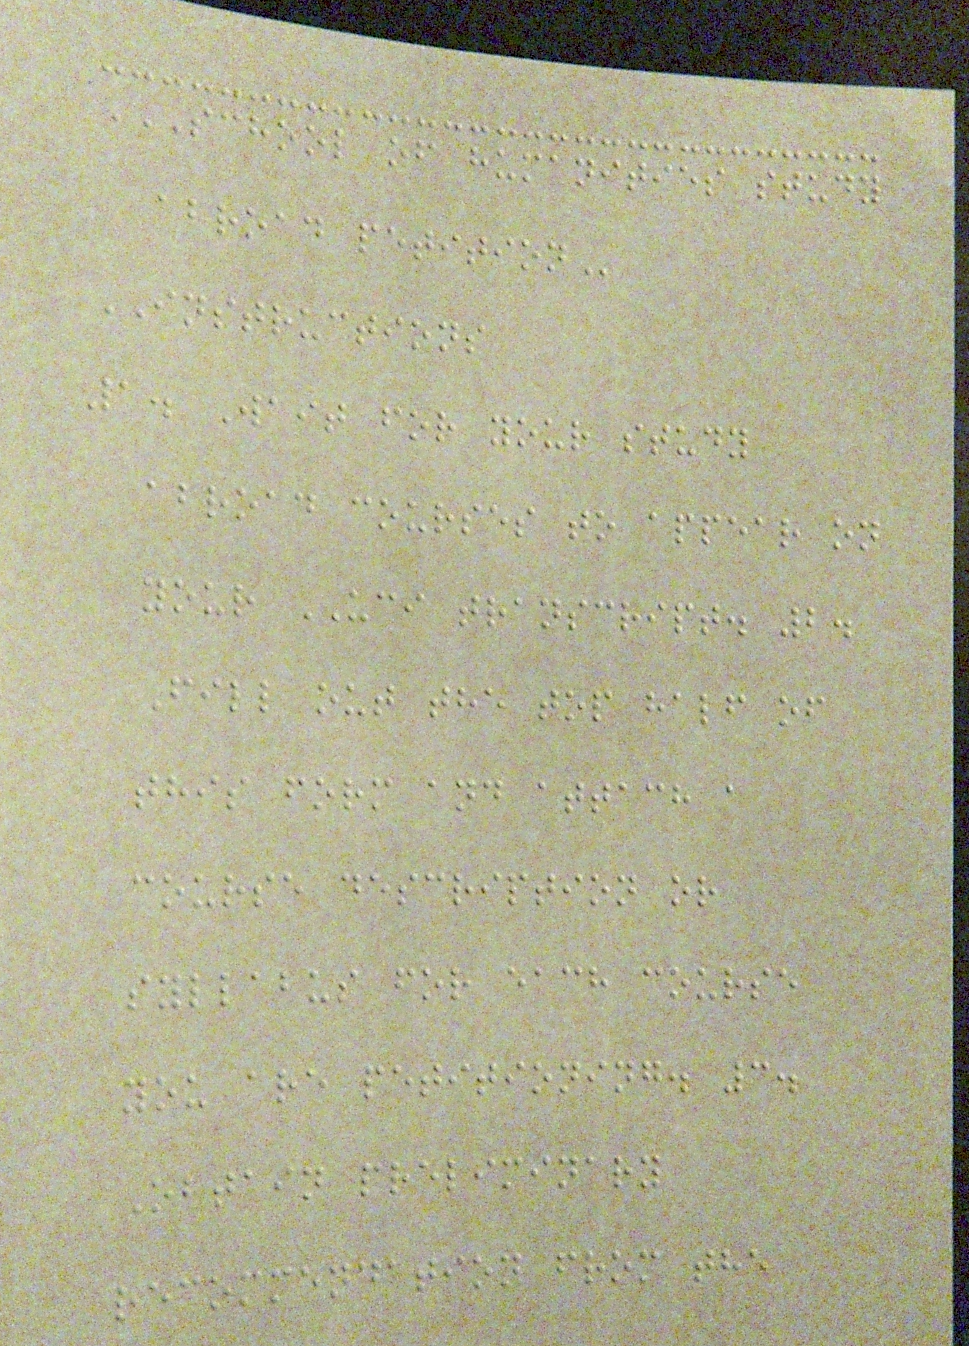SCHOOL OF HUMANITIES STUDY
ABROAD PETITION
INSTRUCTIONS
1. Wait for your study
abroad courses to appear on
your UCI transcript. 2.
Fill out the top half of
this form and attach a
course description or
syllabus for each course
you are petitioning. 3.
Obtain preliminary
recommendation from the
